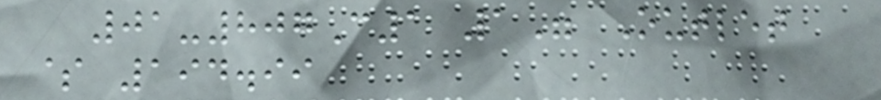01-807C1 1" Outlet
$ 194.99
